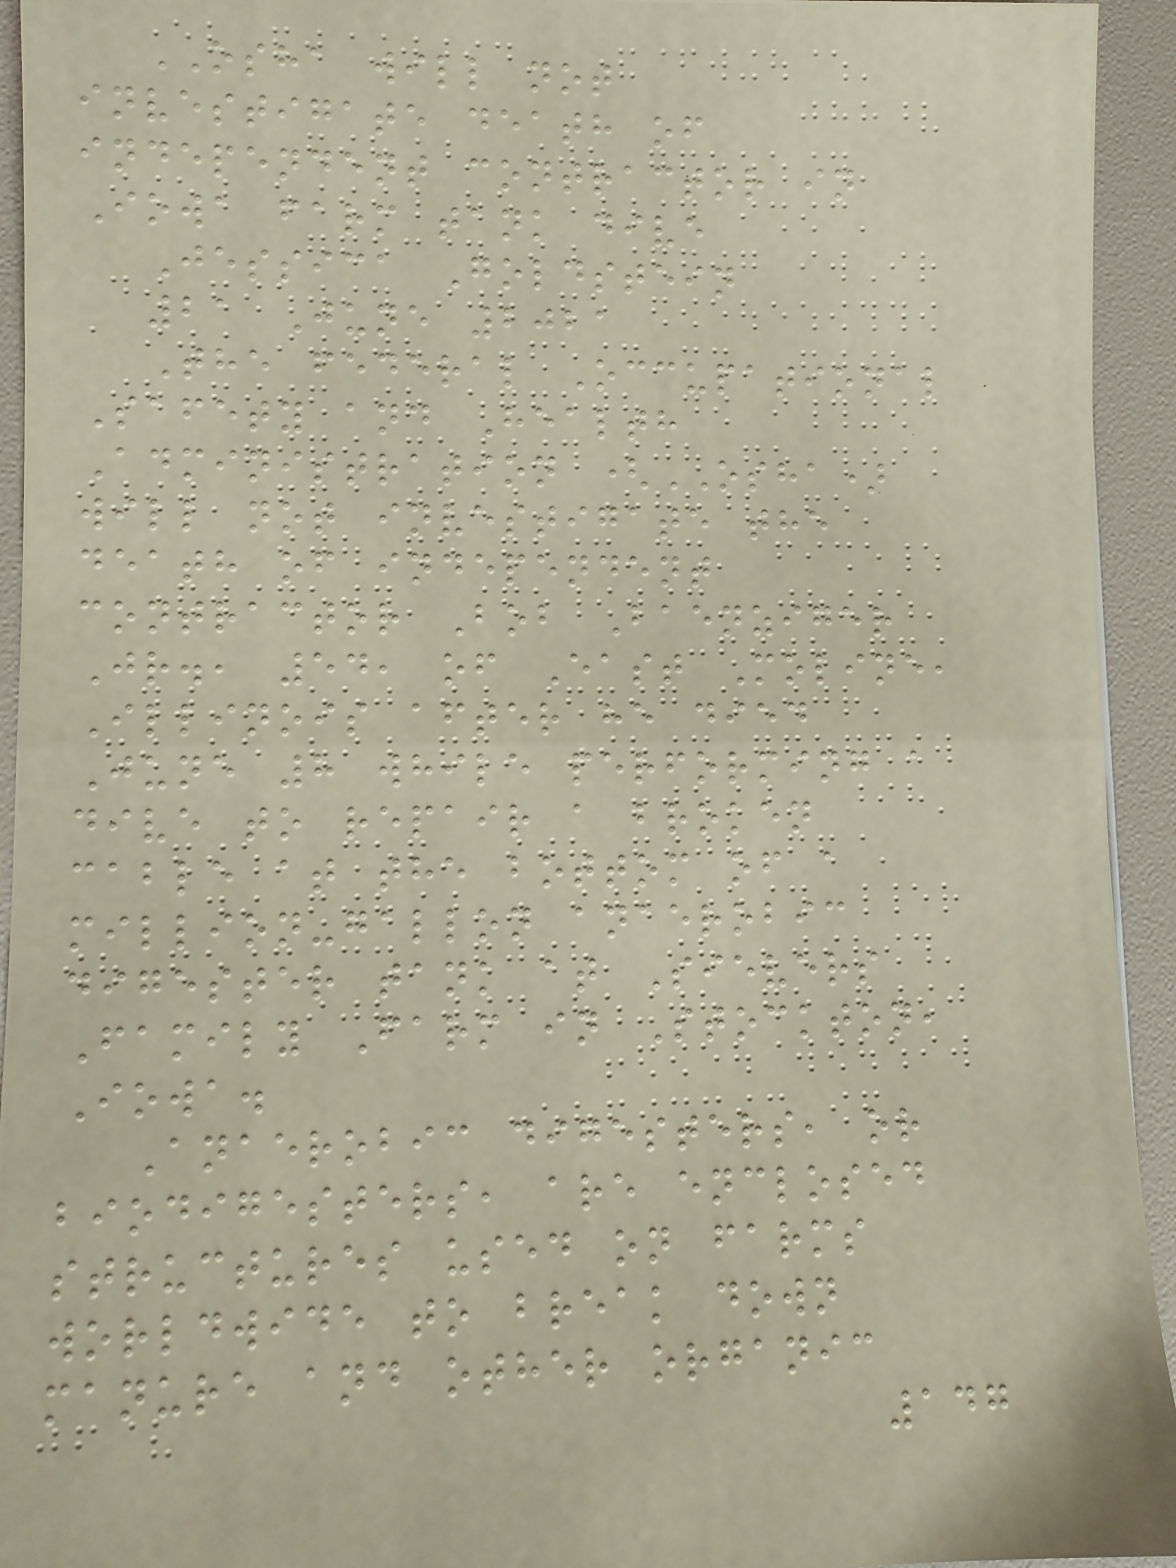OSHA will not
investigate death of
independent contractor in
Iowa farm tank dive
Jessica Goldstein
21 June 2021
The federal Occupational
Safety and Health
Administration (OSHA)
will not investigate the
death of independent
contractor Bob Baenziger
Jr., 54, of East Moline,
Illinois after he died
June 8 while performing a
dive to repair a broken
cable at the bottom of a
million-gallon anaerobic
digester tank at Sievers
Family Farm in Stockton,
Iowa.
Anaerobic digesters, or
biodigesters, are enclosed
structures used on farms
worldwide to break down
manure and other organic
147
